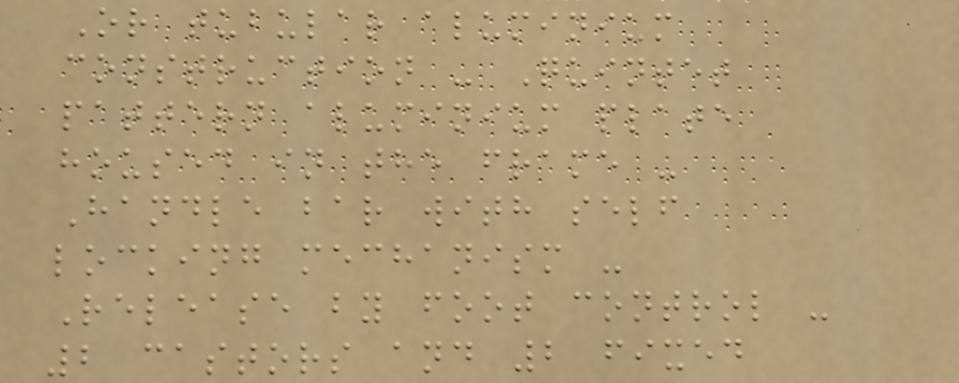Or tubular aluminium
construction - Quintet
pattern aluminium plate
housed in the frame -
Handle bar with self
locking mechanism -
Release by foot control -
2 castors and 2 fixed
